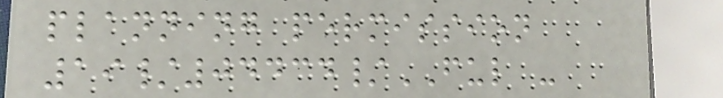planning permission
19/04434/FUL -
